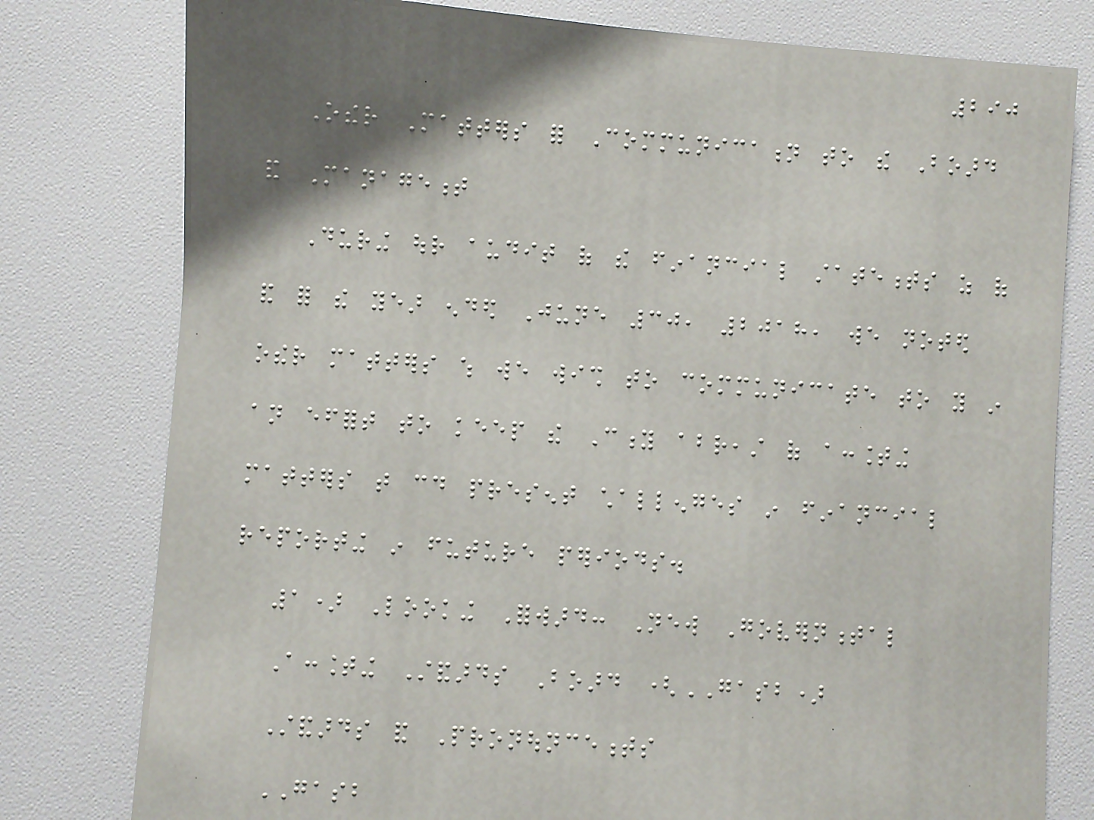290
Other Matters for Communication to the Board
and Management
During our audit of the financial statements as of
and for the year ended June 30, 2018, we noted
other matters which we wish to communicate to you in
an effort to keep the City abreast of accounting
matters that could present challenges in financial
reporting in future periods.
1) Looking Forward: New Governmental
Accounting Standards Board (GASB)
Standards and Pronouncements
GASB
